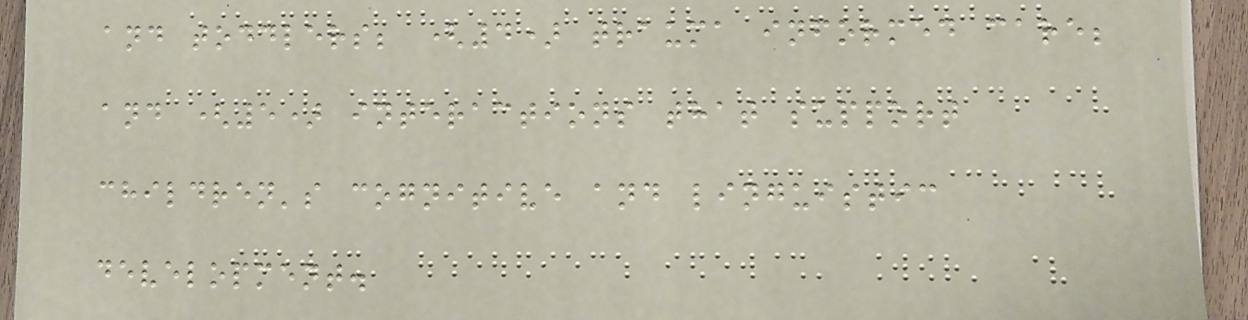and toddlers; (4) trauma informed care;
and (5) interactions that support
children's cognitive and linguistic
development.
